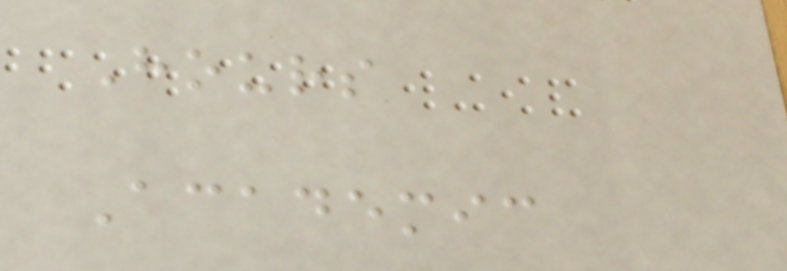Hours
Academic
